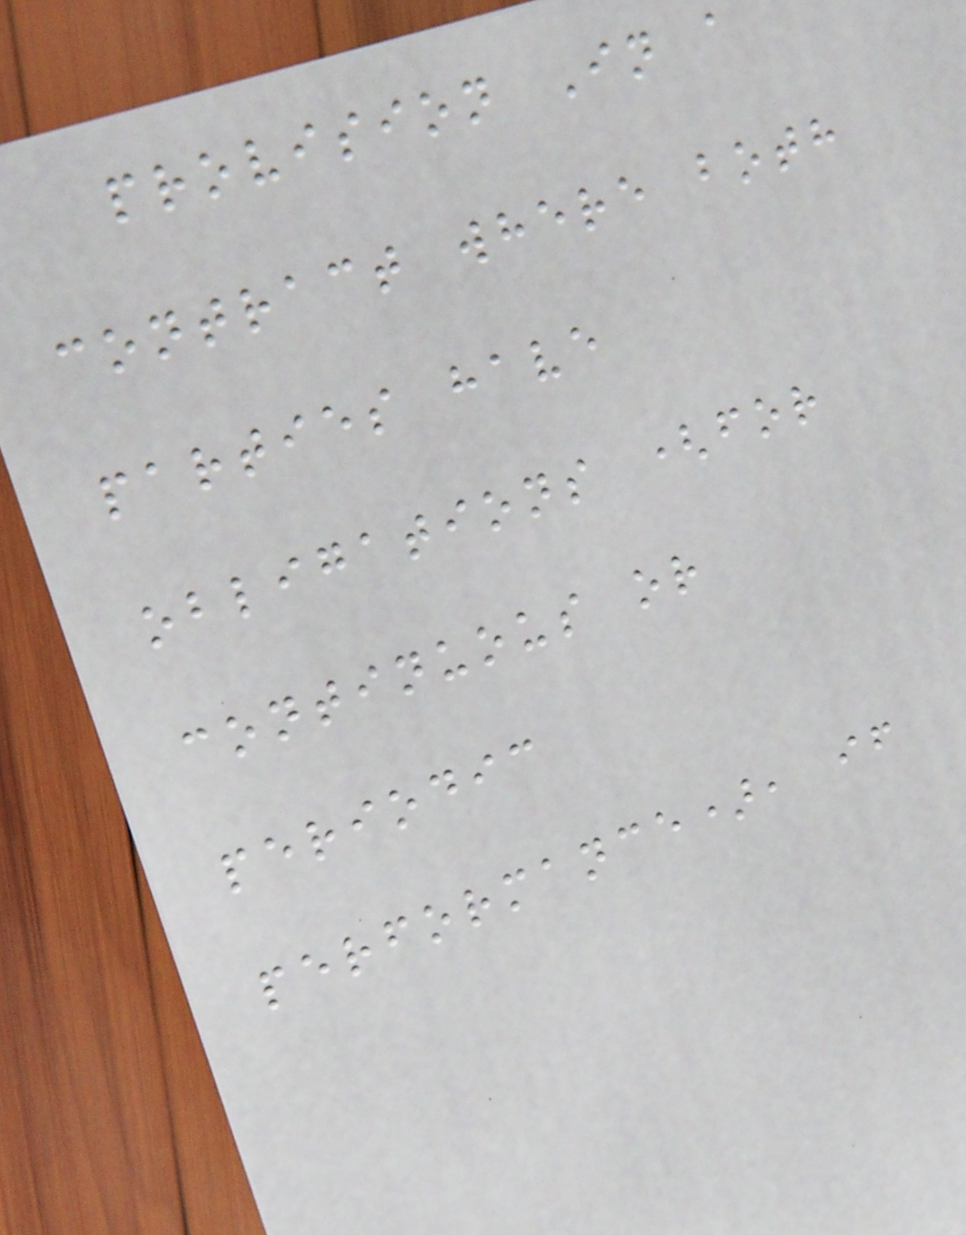provision In a
contract where both
parties have
obligations (for
continuous or
periodic
performance), if
